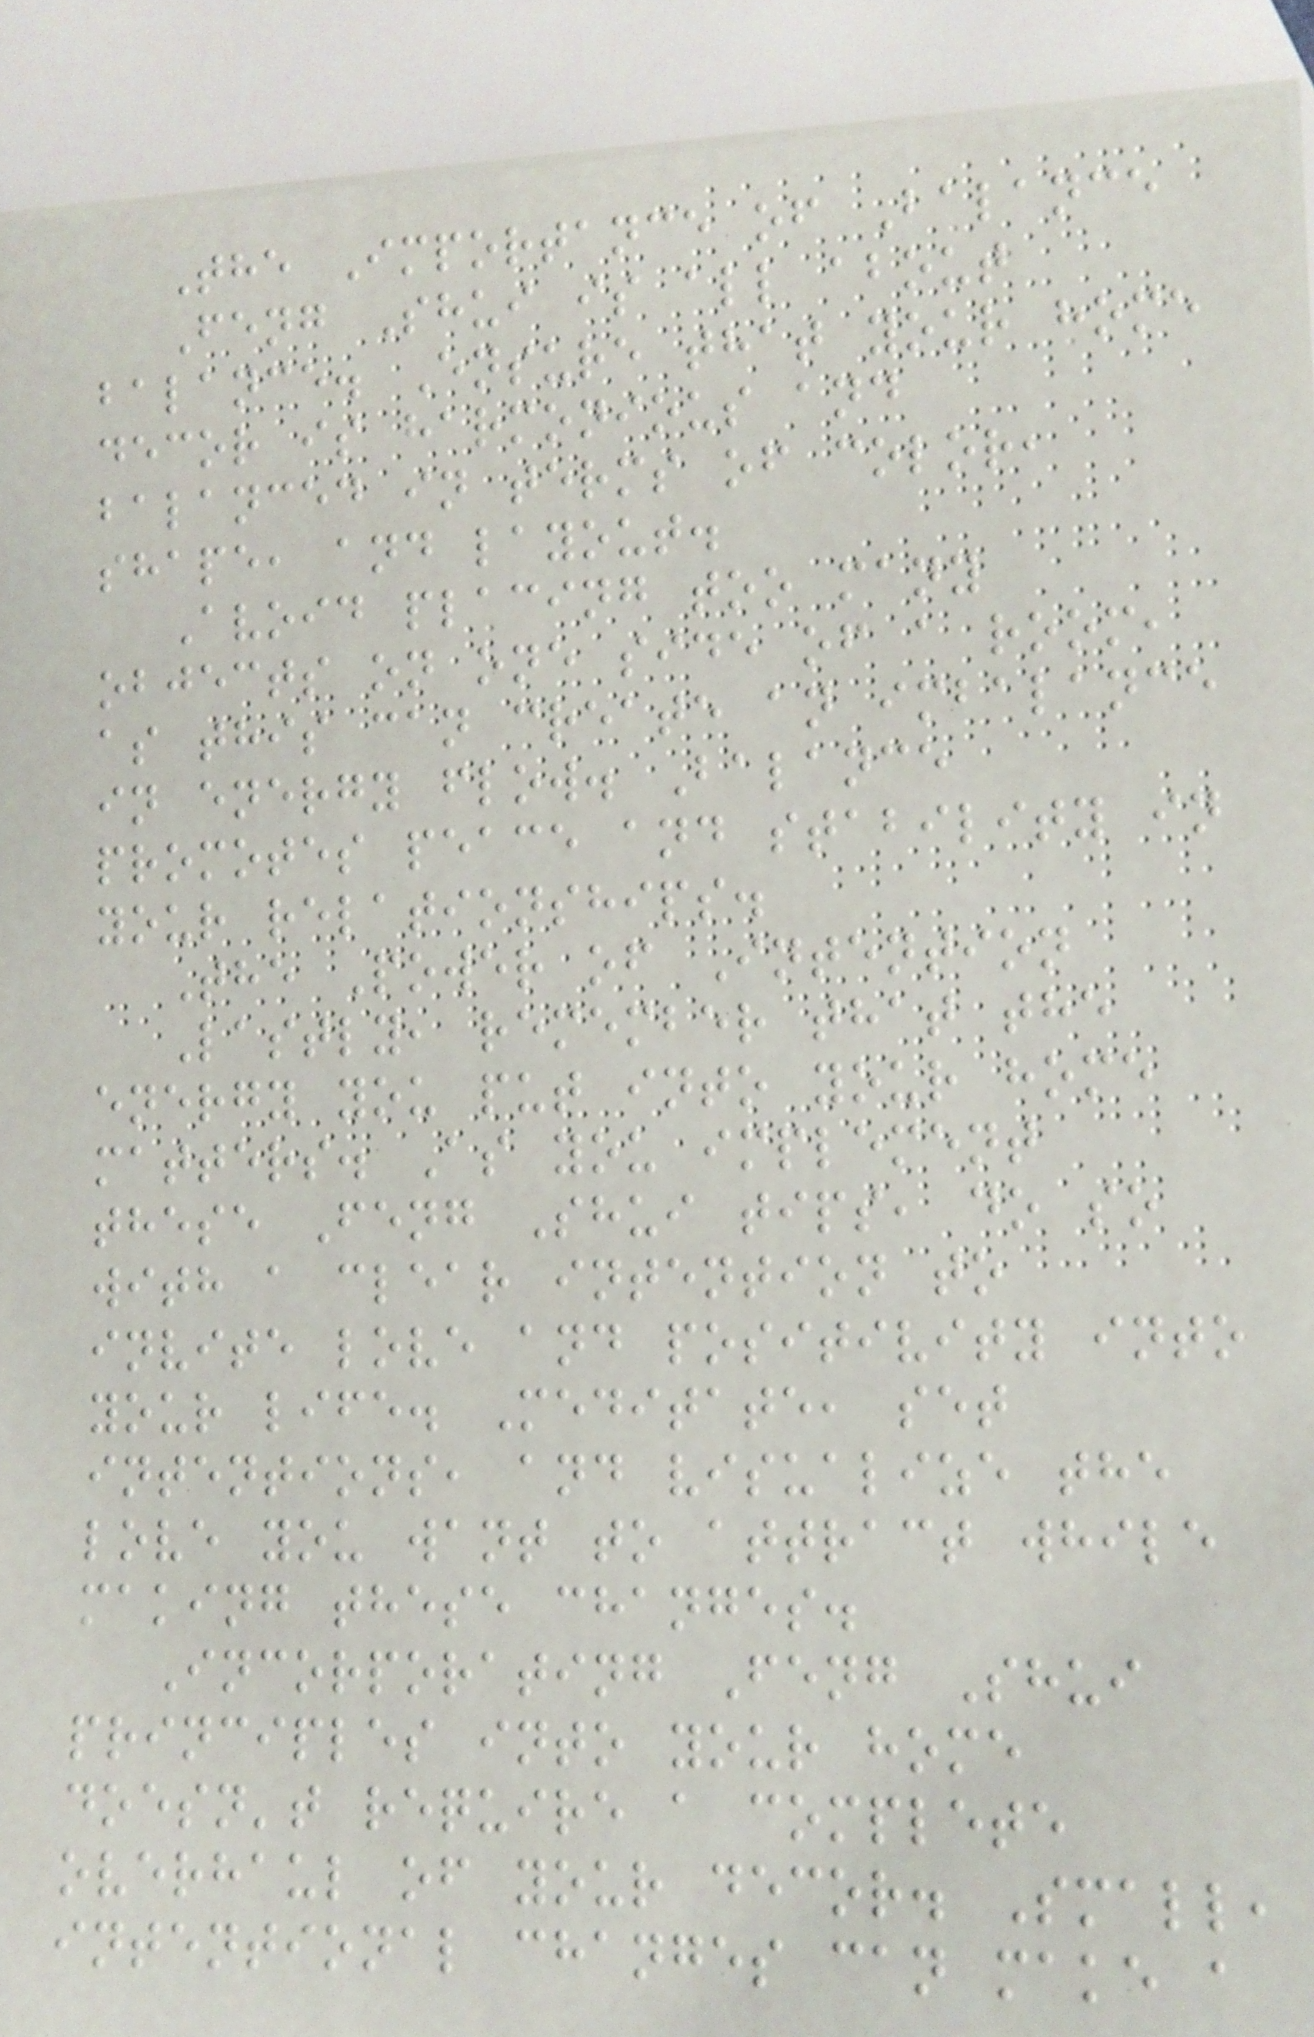The Importance of Balance
Feng Shui is all about
balance. Ensure that your home
decor is harmonious and
balanced in terms of color,
shape, and layout.
Avoid placing too many
objects on one side of a room,
as this can create an imbalance
in energy flow. Balance
promotes peace and stability in
your relationships.
The Power of Intention
Lastly, remember that the
energy you put into your home
matters. As you implement
these Feng Shui tips, do so
with a clear intention to
invite love and positivity into
your life. Meditate, set
intentions, and visualize the
love you want to attract while
making these changes.
Incorporating Feng Shui
principles into your home
doesn't require a complete
overhaul of your decor. Small,
intentional changes can make a
